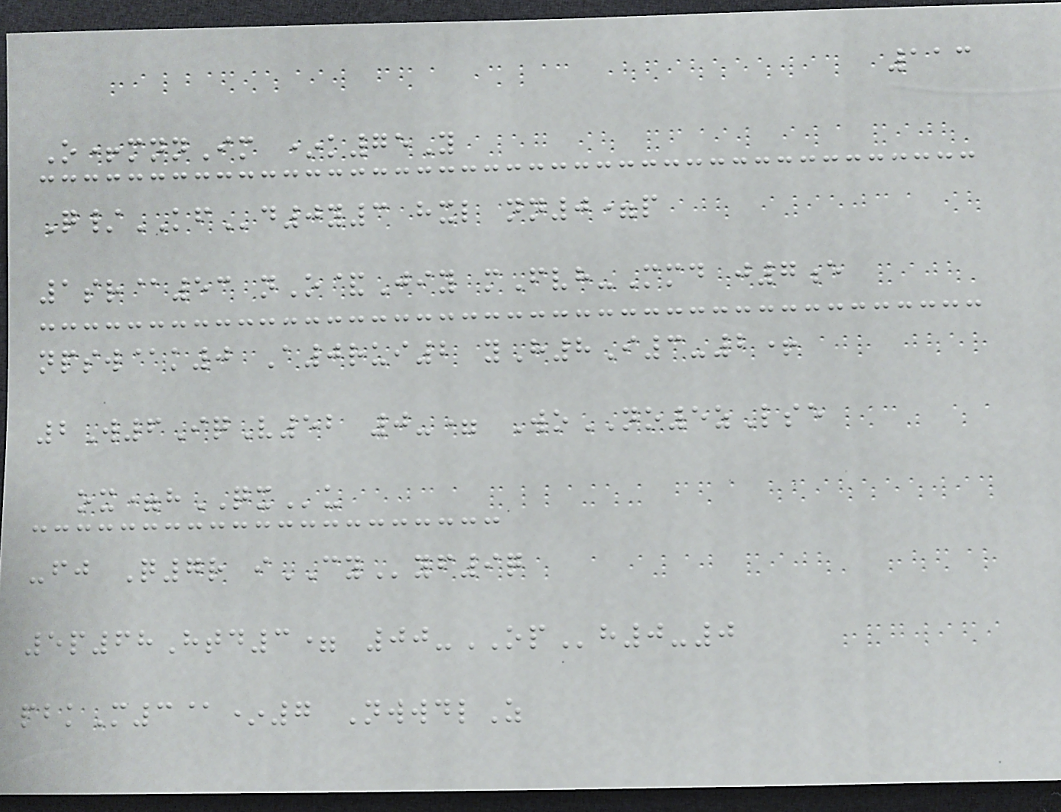113
O+mnnIm *k75Y
Q/KFd0y3 hxl nn0=p
1sr@53 nO&Jiy mFvh-Mmd j7e
npsw@k0 A0rui2 yH8I3-2+
2W6IqV52 0-= WoNO5zLse
ox=hQXu
-fj Q7r iCYyf9q
5p68Htd3= 00-OPh0-0
pbkM3@*7 NwwdlZ
